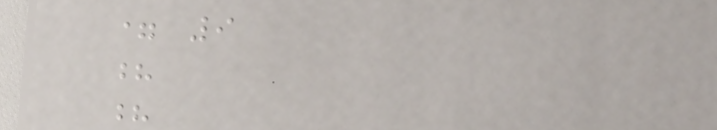= 9
?
?
